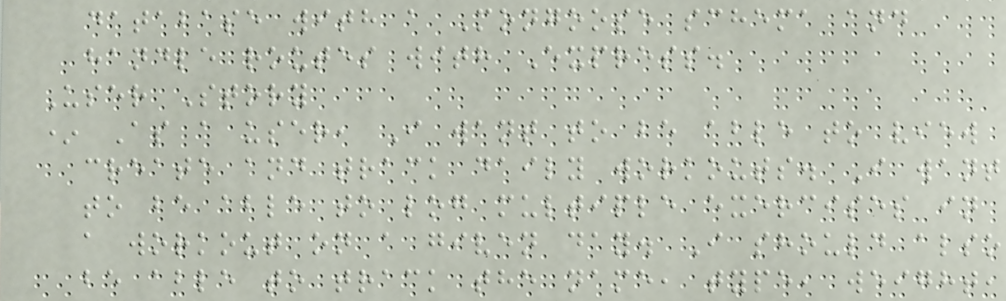database with a Mongoose schema and
handle routes with Express.
User Story
* As a user, I want to be able to view
create and track daily workouts. I want
to be able to log multiple exercises in
a workout on a given day. I should also
be able to track the name, type, weight,
